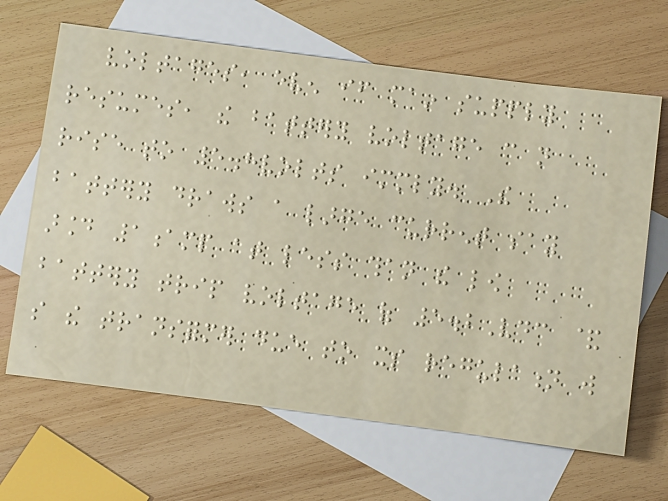voltages, even if main supply
resumes, the battery voltage can not
rise to 5.8volts immediately. The
battery draws a large current say
around 1amp at less than the low
battery trip voltage of 5.2Vdc &
so the transformer due to its regulation will
